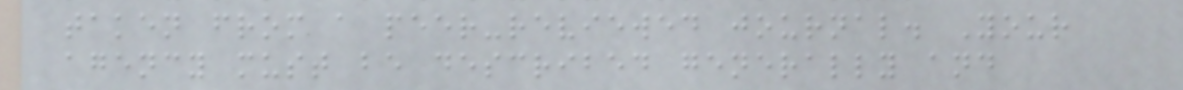taken from a peer-reviewed journal. Your
agency must be described generally and
